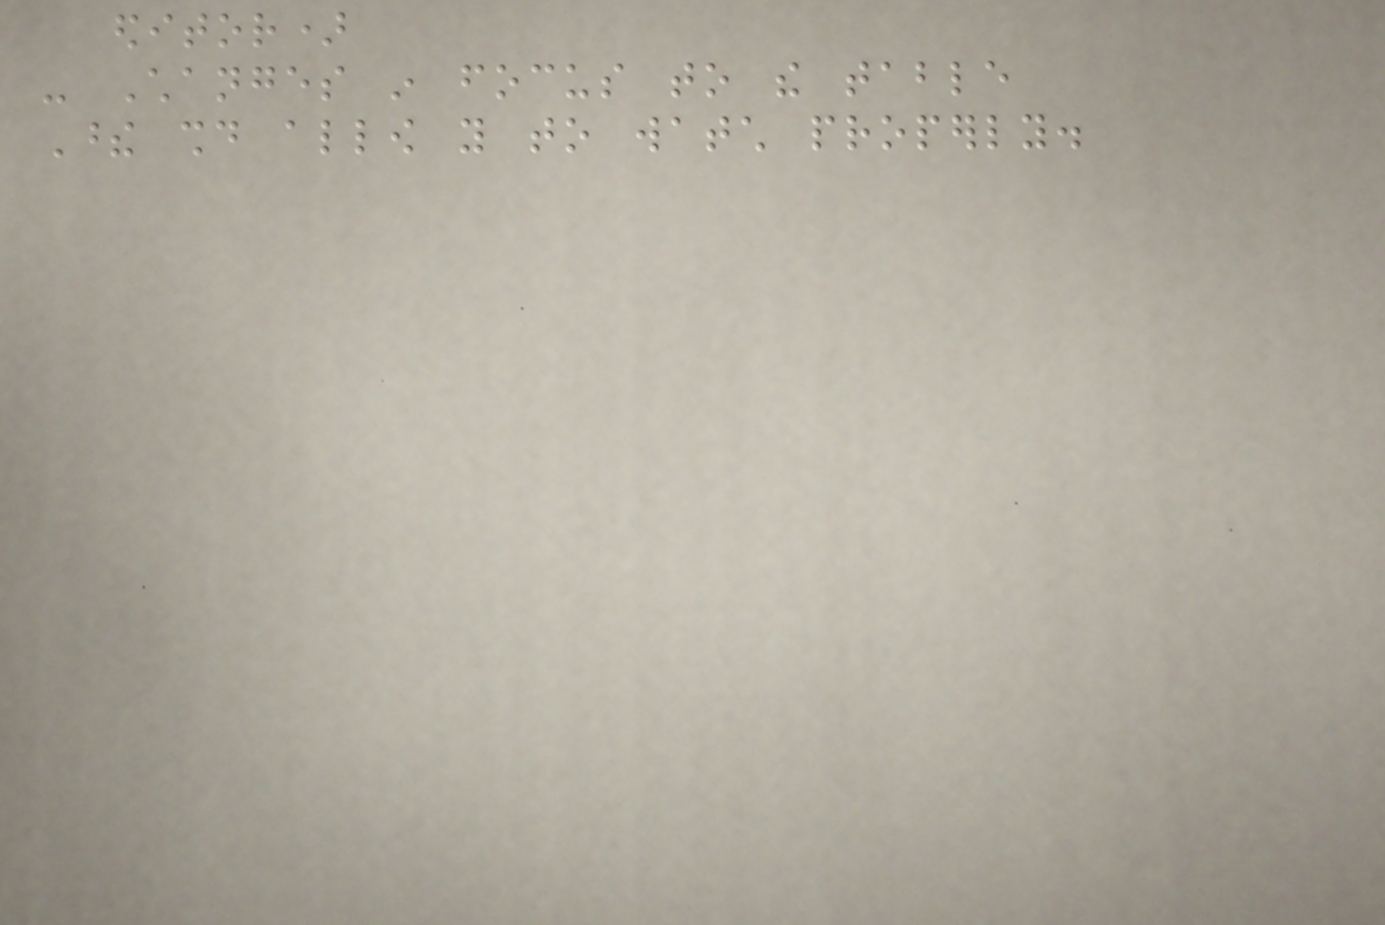editor)
- Changes in focus to the table
These should allow you to watch properly.
